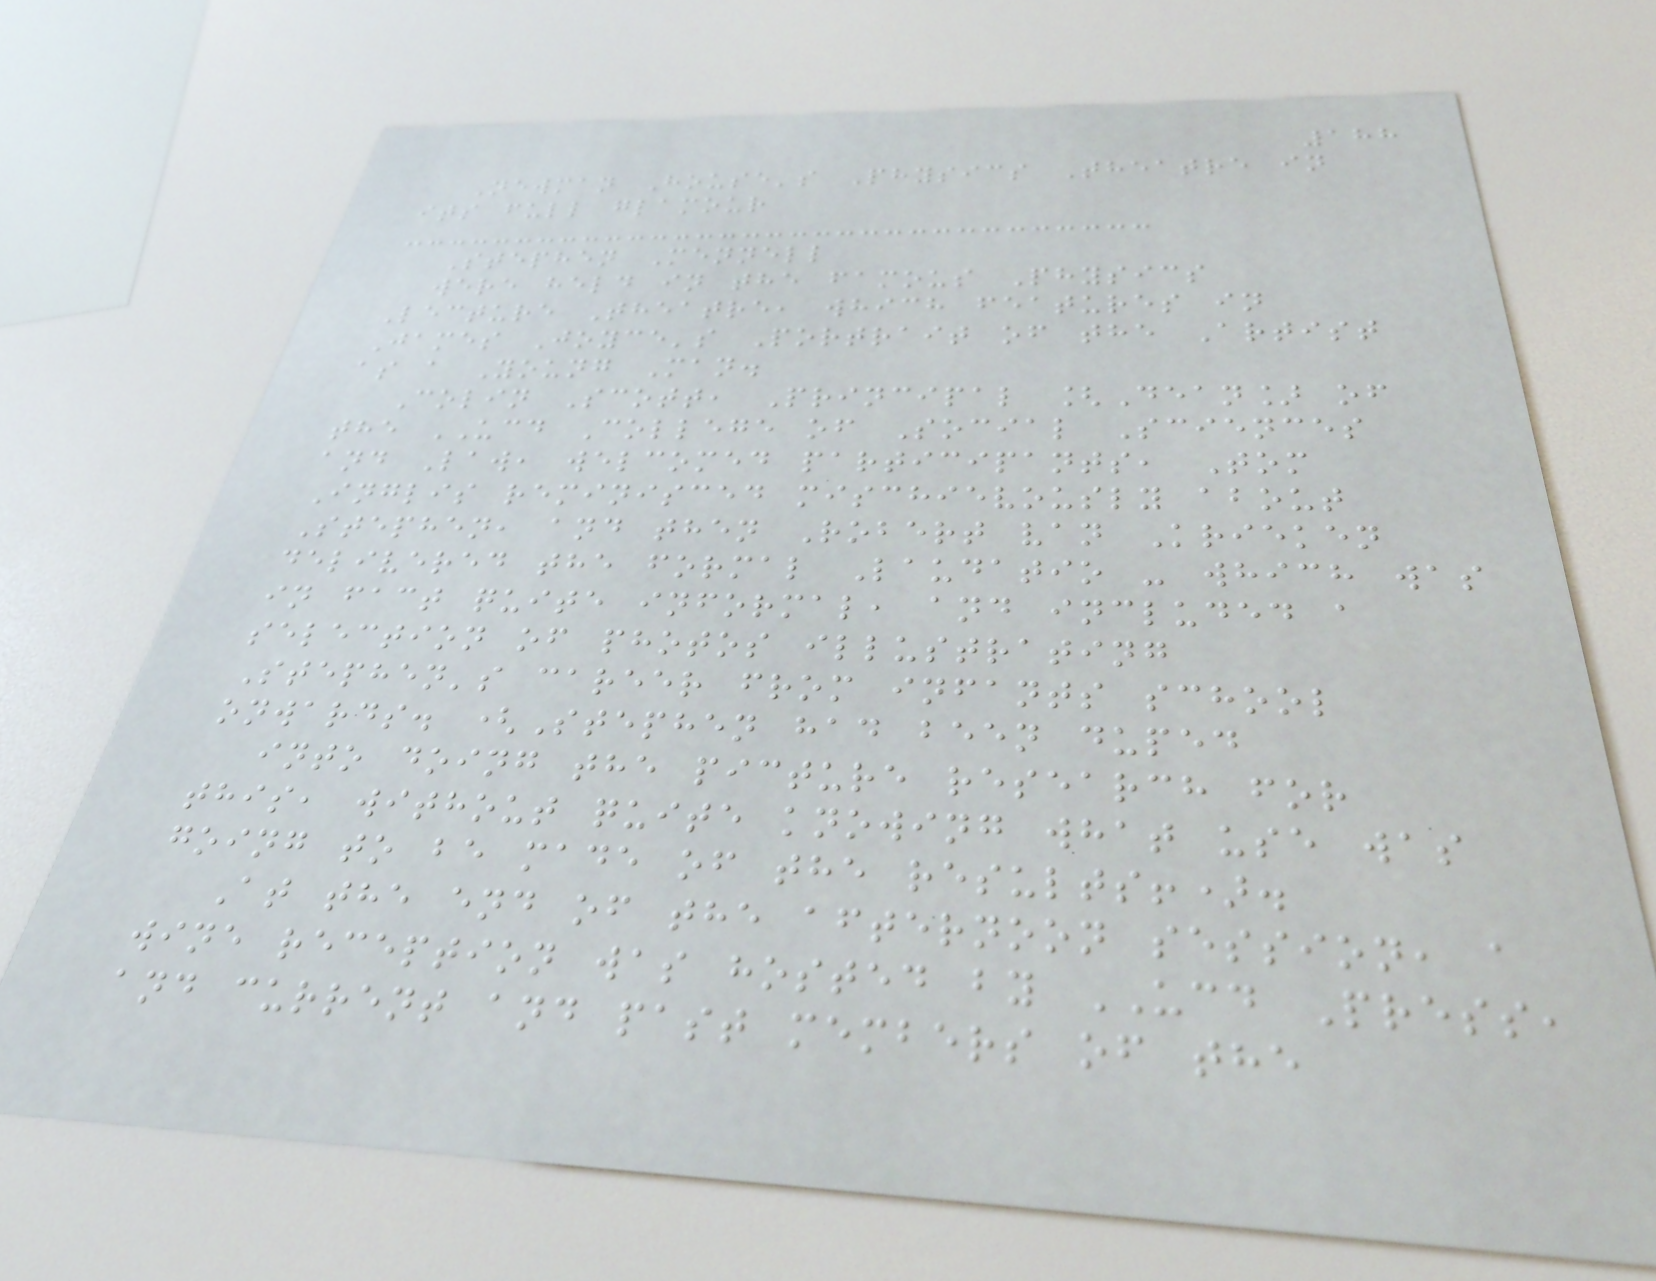188
Newman House's Physics Theatre in
its full glamour
Stephen Mennell
were held in the famous Physics
Lecture Theatre, which features in
James Joyce's Portrait of the Artist
as a Young Man.
Colin Scott, Principal [Dean] of
the UCD College of Social Sciences
and Law, welcomed participants, Tom
Inglis reminisced mischievously about
Stephen, and then Robert van Krieken
delivered the formal Laudatio - which was
in fact quite informal, and included a
selection of photos illustrating
Stephen's career from infants school
onwards. (Stephen had been duped
into doing the picture research for
this, without quite knowing what use was
going to be made of the results!).
At the end of the afternoon session, a
wine reception was hosted by UCD Press,
and current and past members of the
